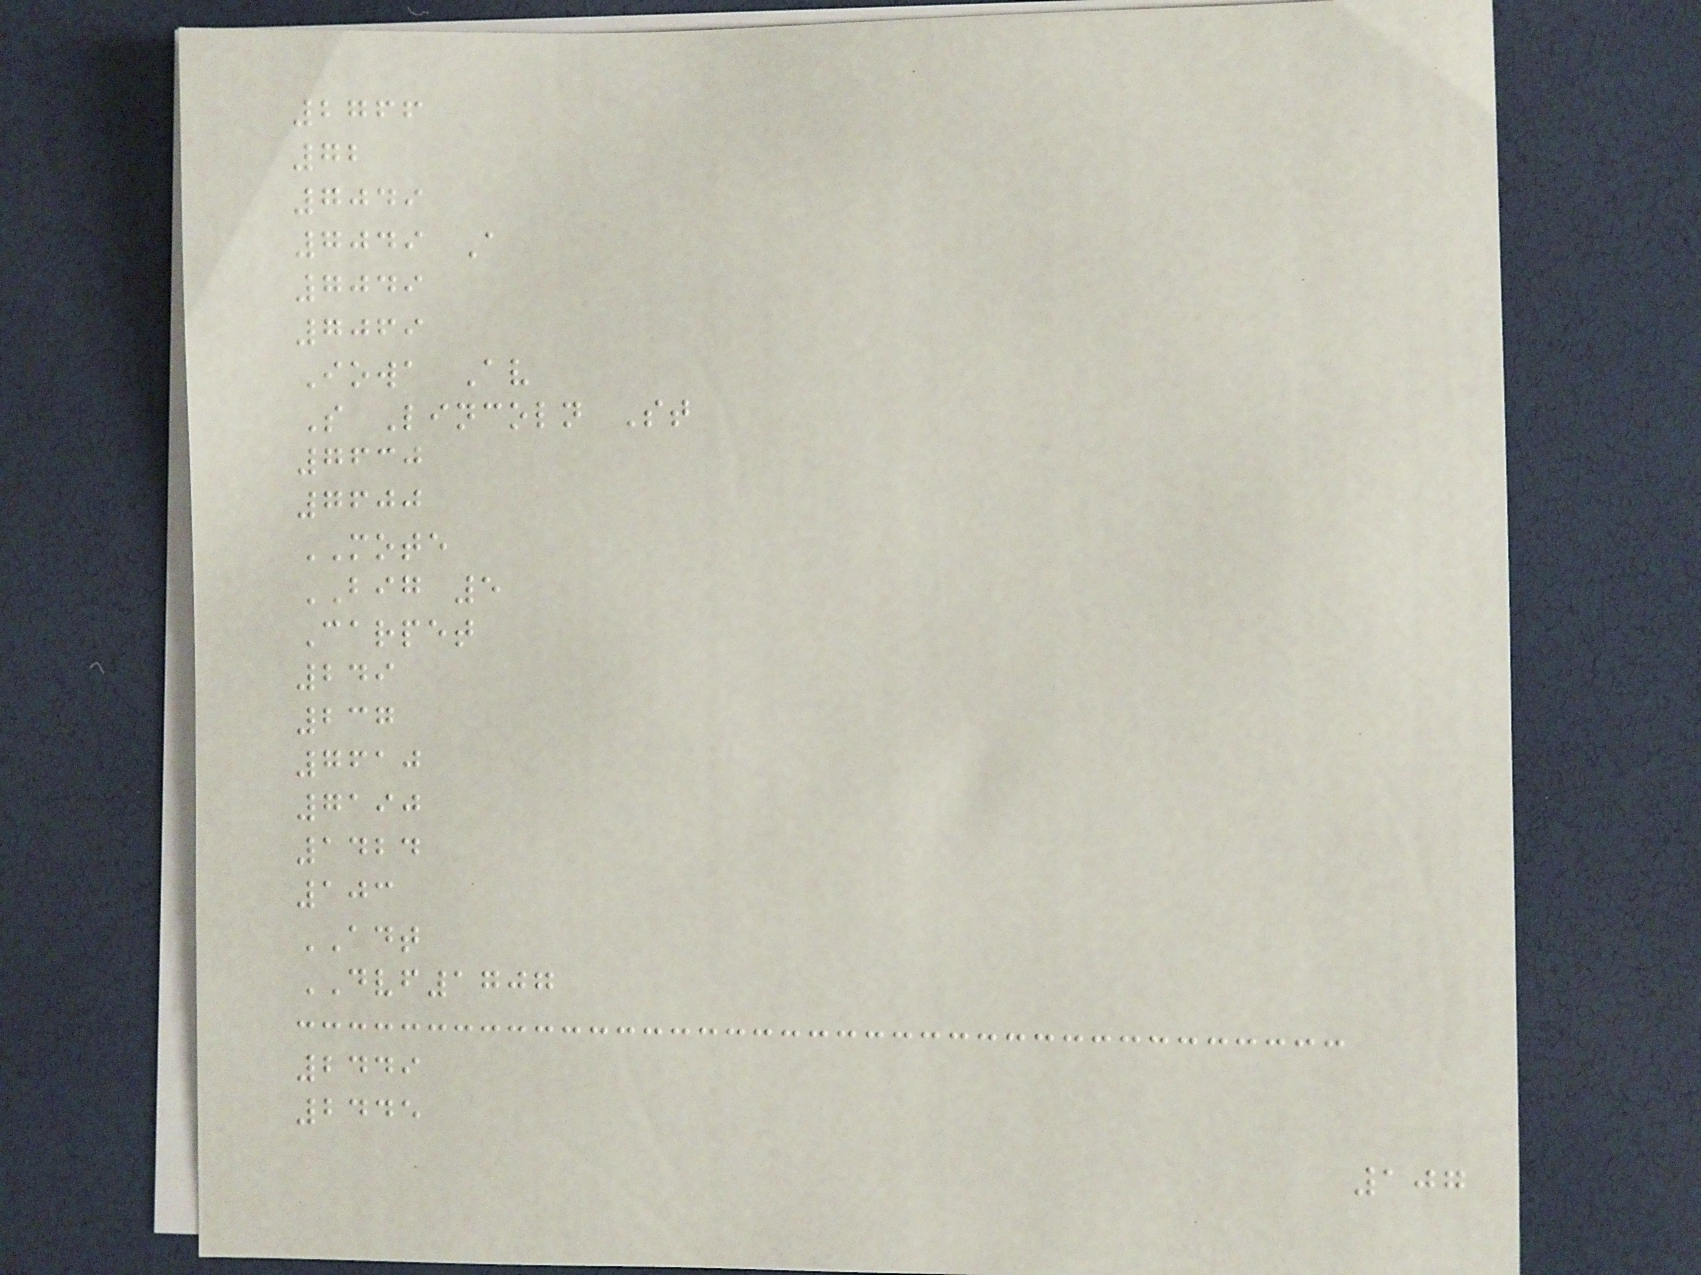2766
72
7049
7049 A
7049
7069
Iowa Av
S Lincoln St
7630
7600
MOTE
BIG 5
Carpet
249
237
7610
7190
1424
103
ADT
DVF1707
2449
2445
107
